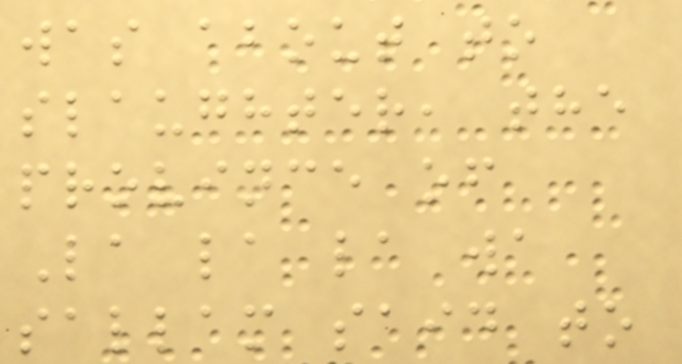was about to
slaughter, the
province of
La la la wa
sallam said to
